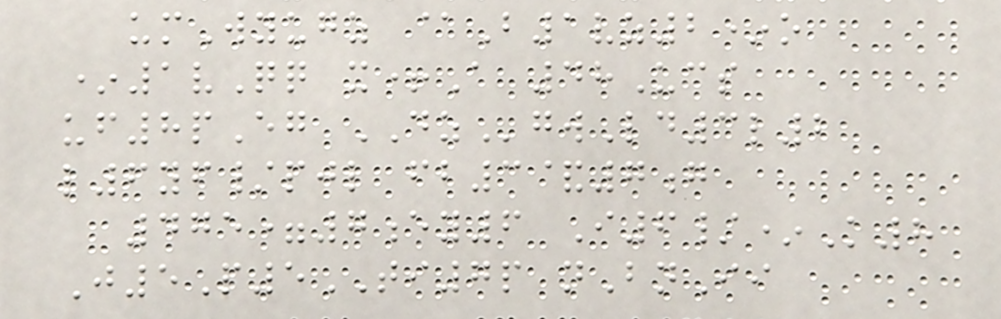umWyugz @B1vz2*o
*1vQq x+A 48Ucs
uf8pEg DZgwLd3l2
l6yf/pjl fb3&7g
475=7ey6 I6/*K8
J5P5TI7p nBnIi
